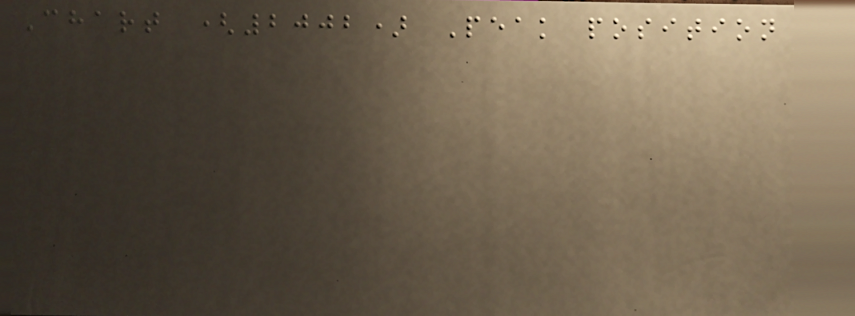Chart (2002) Peak position
